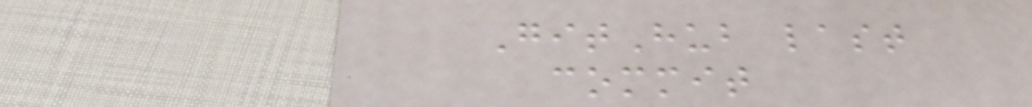GitHub last
commit
